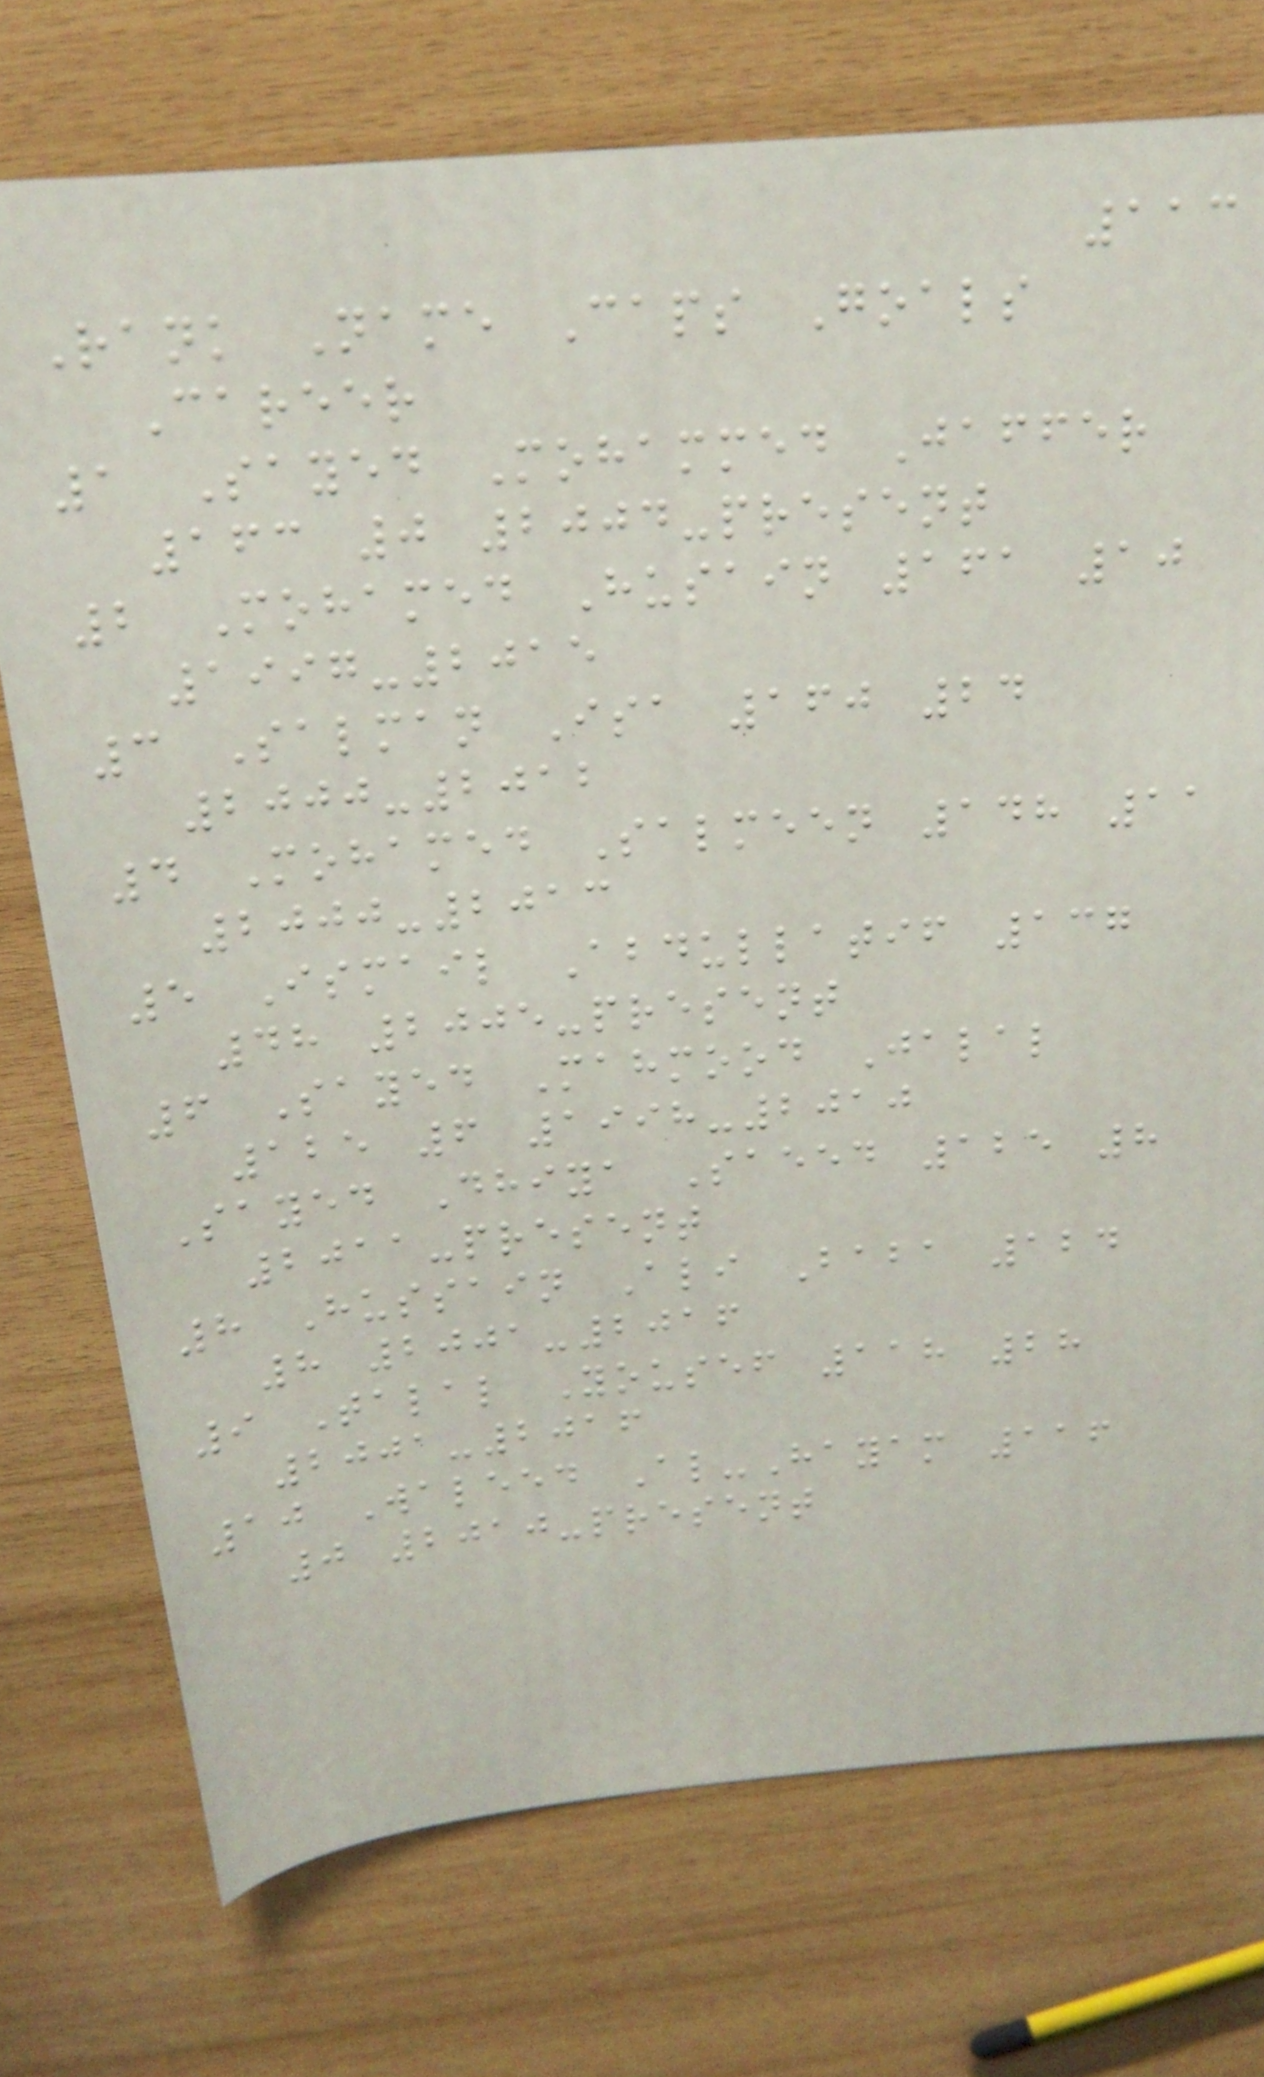113
Rank Name Caps Goals
Career
1 Sayed Mohammed Jaffer
163 0 2004-present
2 Mohamed Husain 161 10
1997-2015
3 Salman Isa 160 24
2000-2012
4 Mohamed Salmeen 148 11
2000-2013
5 Ismail Abdullatif 137
48 2005-present
6 Sayed Mahmood Jalal
125 6 1998-2010
Sayed Dhiya Saeed 125 8
2011-present
8 Hussain Ali Baba 124
8 2001-2016
9 Talal Yousef 118 28
2001-2016
10 Waleed Al-Hayam 116
0 2010-present
